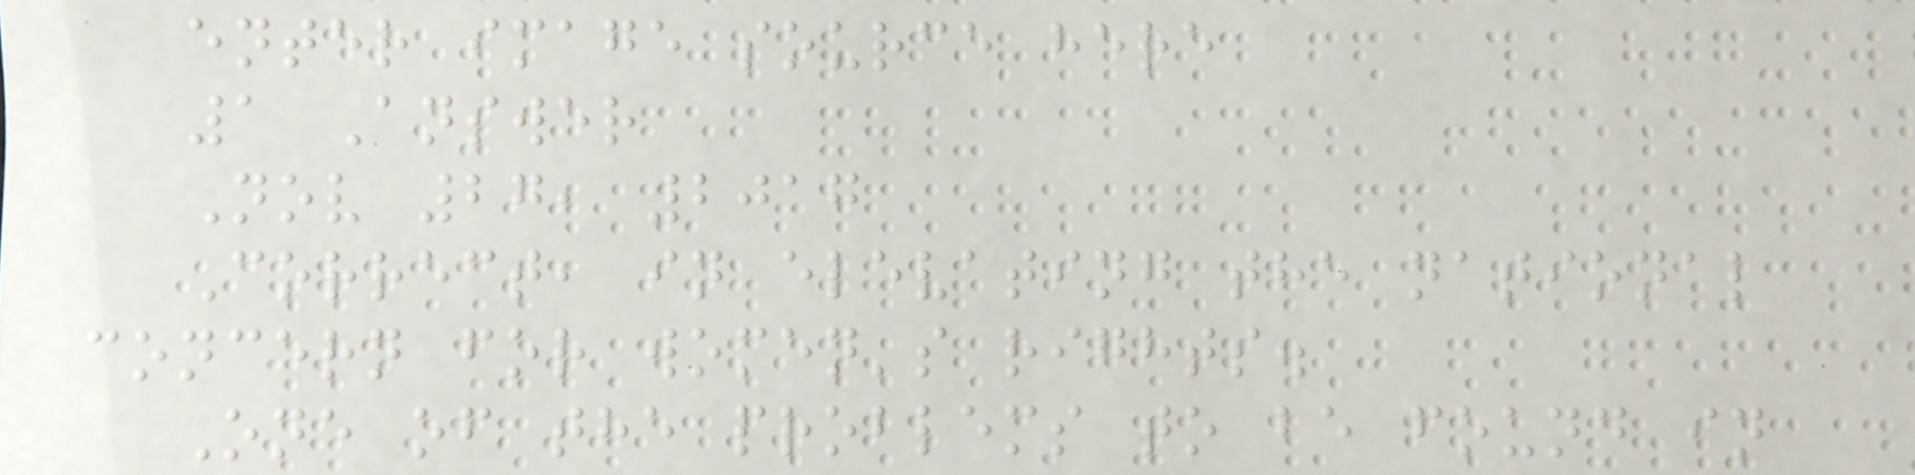enter image source here
1 Answer
Nov 27, 2017
Correct, in elevating the national
concern for women's rights.
One of the problems to be found in
